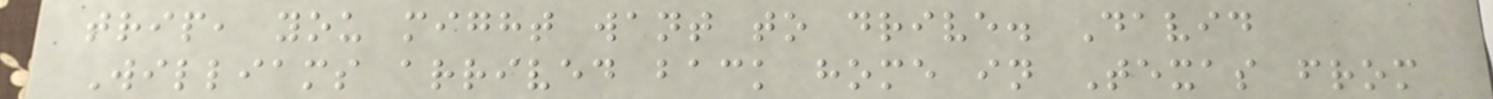trip, you might want to drive. David
Williams arrived back home in Texas from
